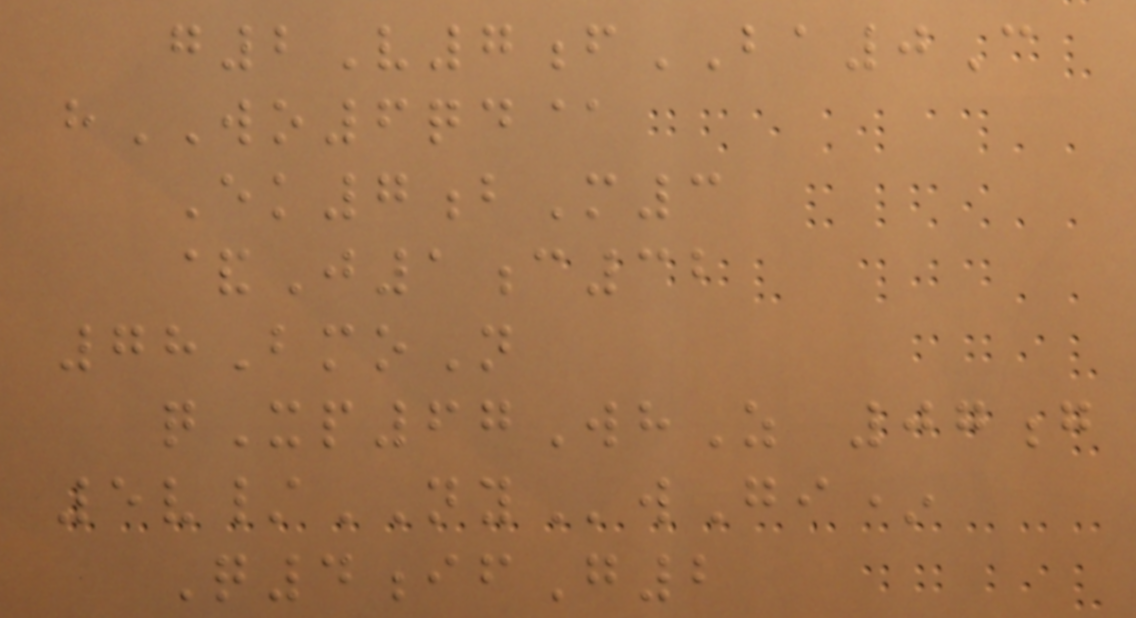g2V7fBA0C
hWO6qd@
Ek7bM3
&J1c32
78BmoN
qXp67WhZ 07g
5v/NYwGi*
Q4ifG2
